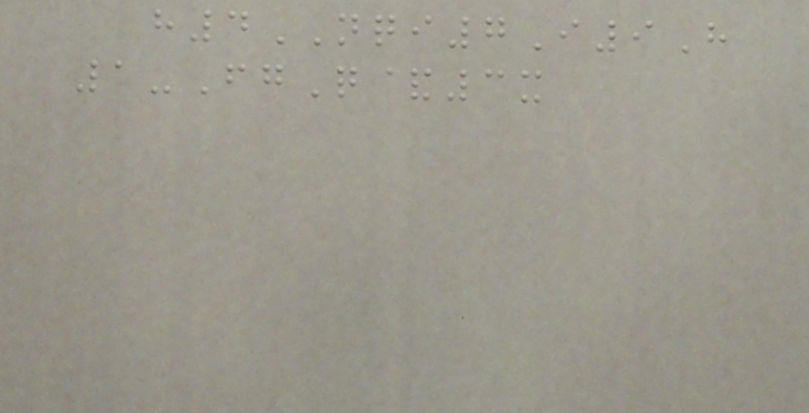h4NQI7I9H
1-FgQ&3x
